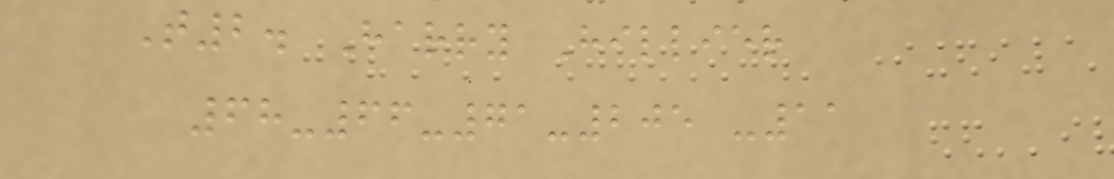T2. Harry Hillier
68-66-71-205 -11
